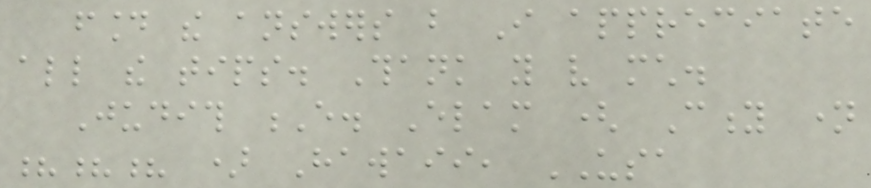found the answers but I appreciate
all the tips. Thank you very much.
Judith E. Elam ( City name
??? ) Hawaii, USA
